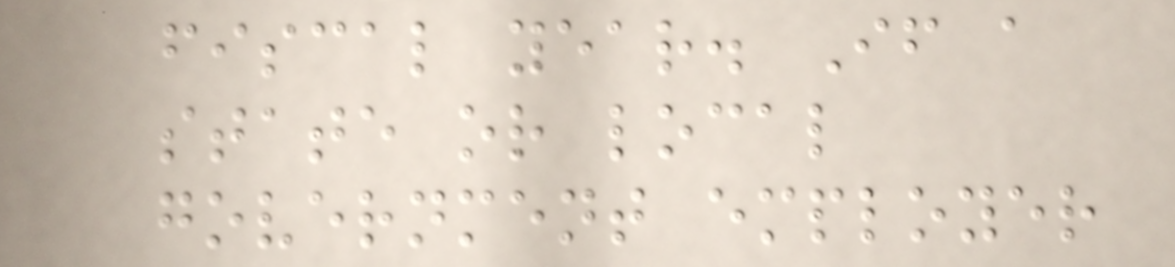fiscal year. If a
state or local
government employer
